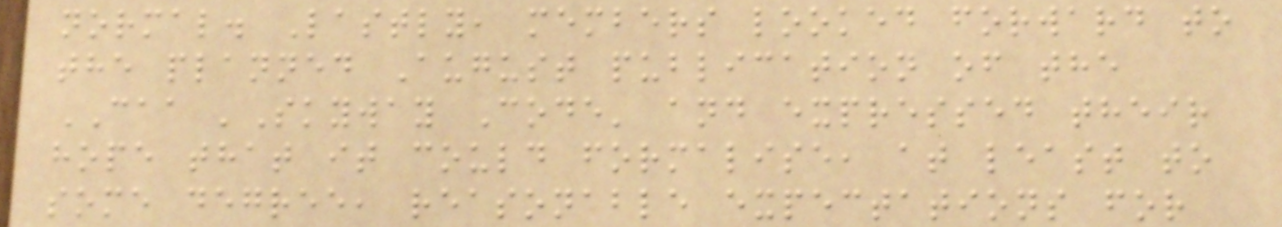normal. Lastly, members looked forward to
the planned August publication of the
CAA 'Skyway Code' and expressed their
hope that it could formalise, at least to
some degree, reasonable expectations for
